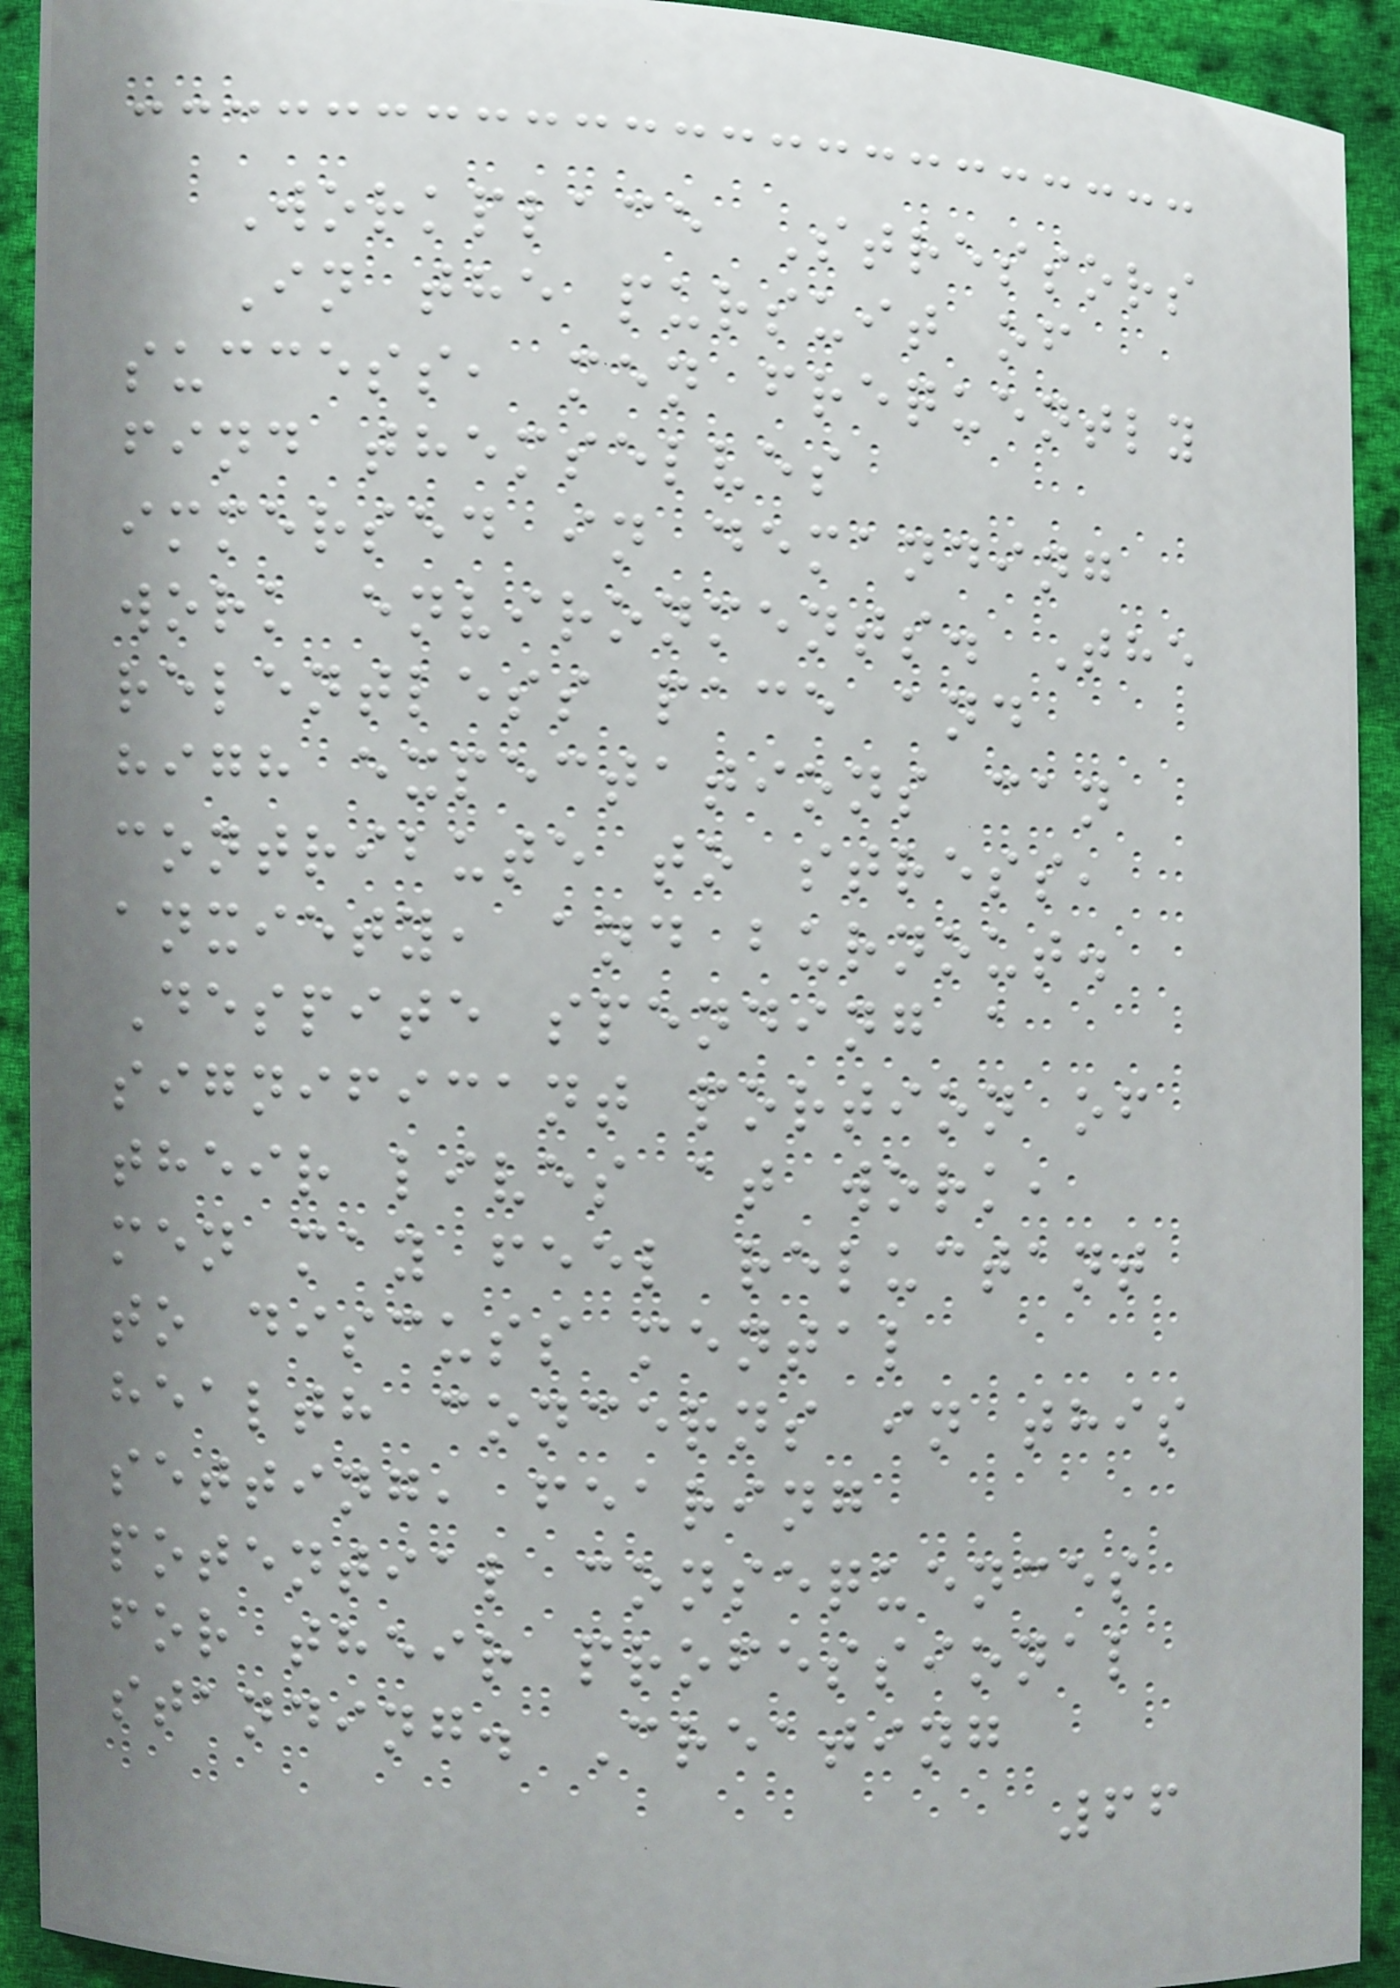Workplace Stressors
In the pursuit of
success, men frequently
find themselves
immersed in demanding
work environments. The
relentless pace and
high expectations can
contribute to stress,
anxiety, and burnout.
Despite spending a
significant portion of
their lives at work,
men may feel reluctant
to discuss mental
health concerns in this
setting, fearing
potential consequences
for their professional
standing. Creating
66
